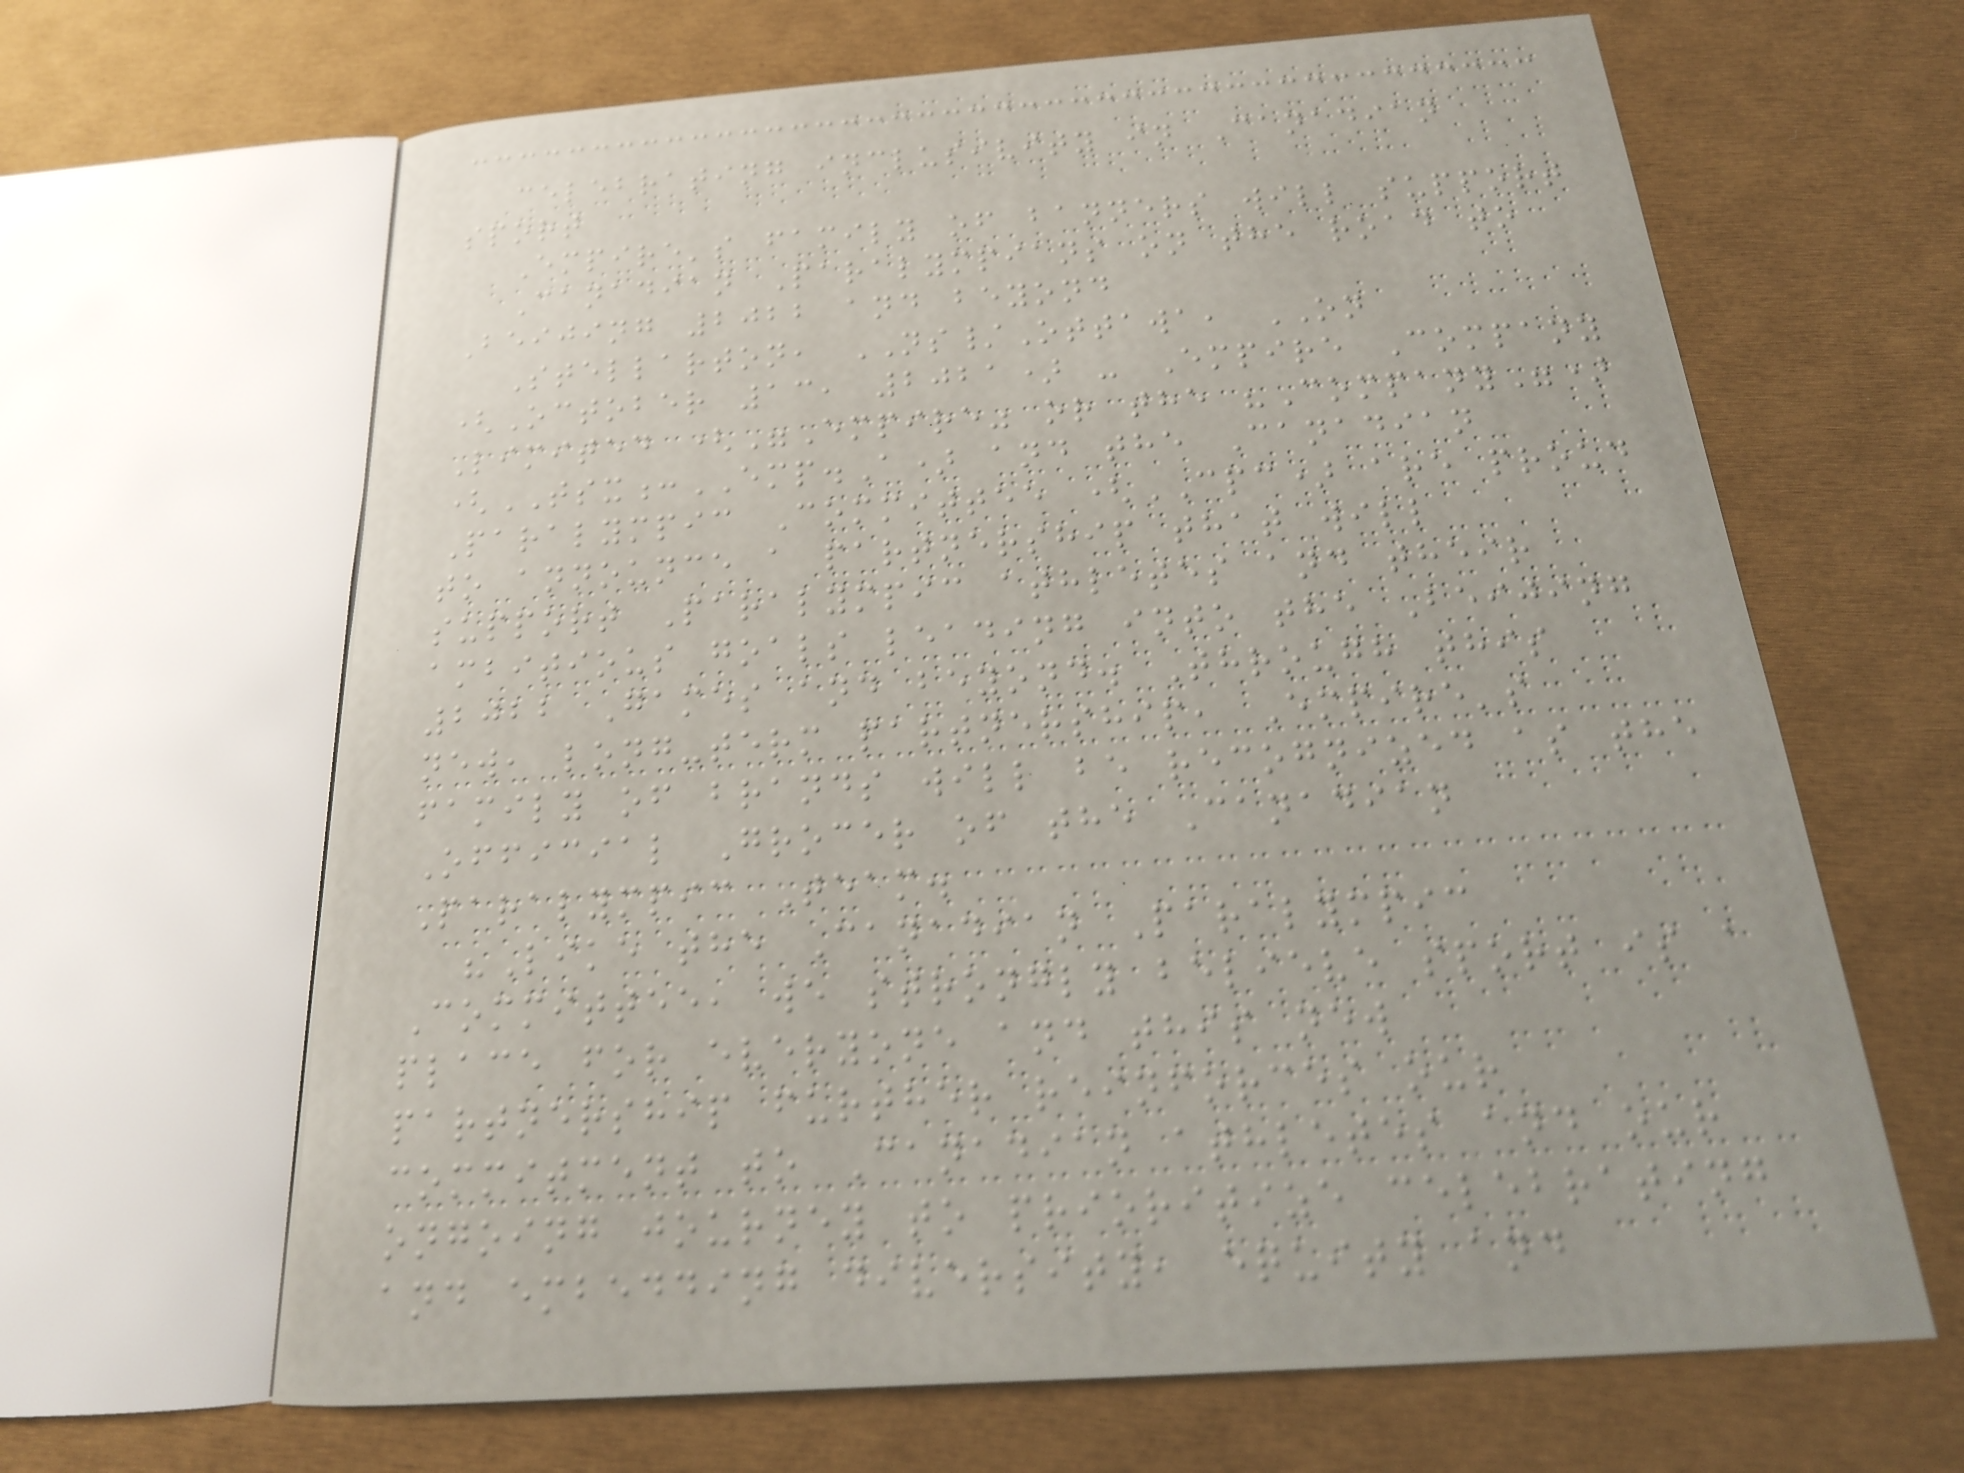celebrating inclusivity in Canadian
sport
Empire's family of banners will support
Canadian Paralympians on the road to
Beijing 2022 and beyond
Stellarton, NS/Ottawa, ON
(October 13, 2021) - Empire Company
Limited ("Empire" or the "Company")
(TSX:EMP.A) and the Canadian
Paralympic Committee (CPC) are proud
to announce a partnership that will
support Paralympic athletes and their
ambitious goals leading into the Beijing
2022 Games and beyond. Through this
new, long-term partnership, Empire's
family of brands will be recognized as the
Official Grocer of the Canadian
Paralympic Team.
"Like the Canadian Paralympic
Committee, we strongly believe sport is a
place for everyone and this new
partnership further reinforces our
commitment to Canadian athletes and our
ongoing journey to prioritize celebrating
and embedding diversity, equity and
